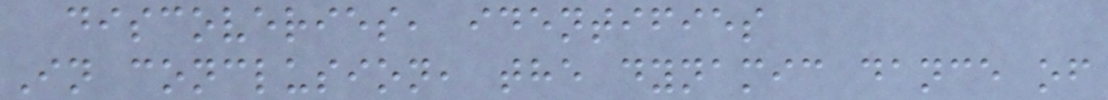discoveries, identifies
In conclusion, the dynamic dance of
